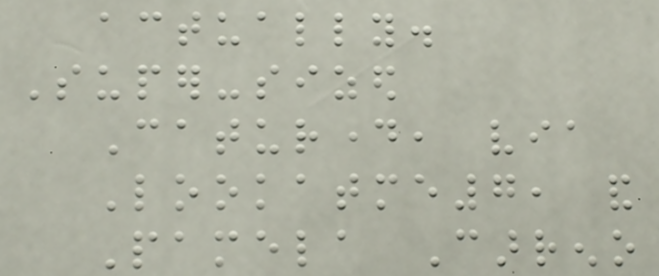actually.
Super-sized
Caturday, via
Lookatme7, and
Pamela Carreno
